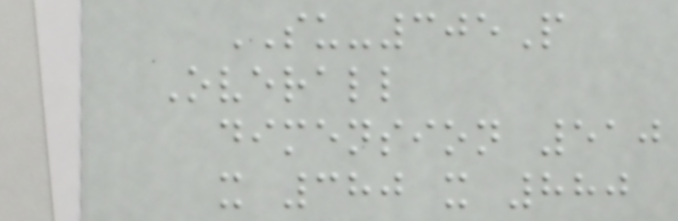SU-305P
Overall
dimension 510
x 380 x 880
